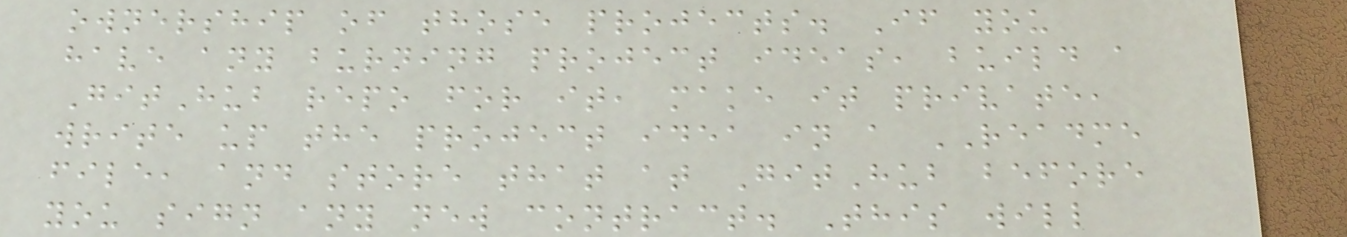ownership of those projects. If you
have any burning project ideas, build a
GitHub repo for it, make it private,
write up the project idea in a README
file, and store that at GitHub before
you sign any new contract. This will
